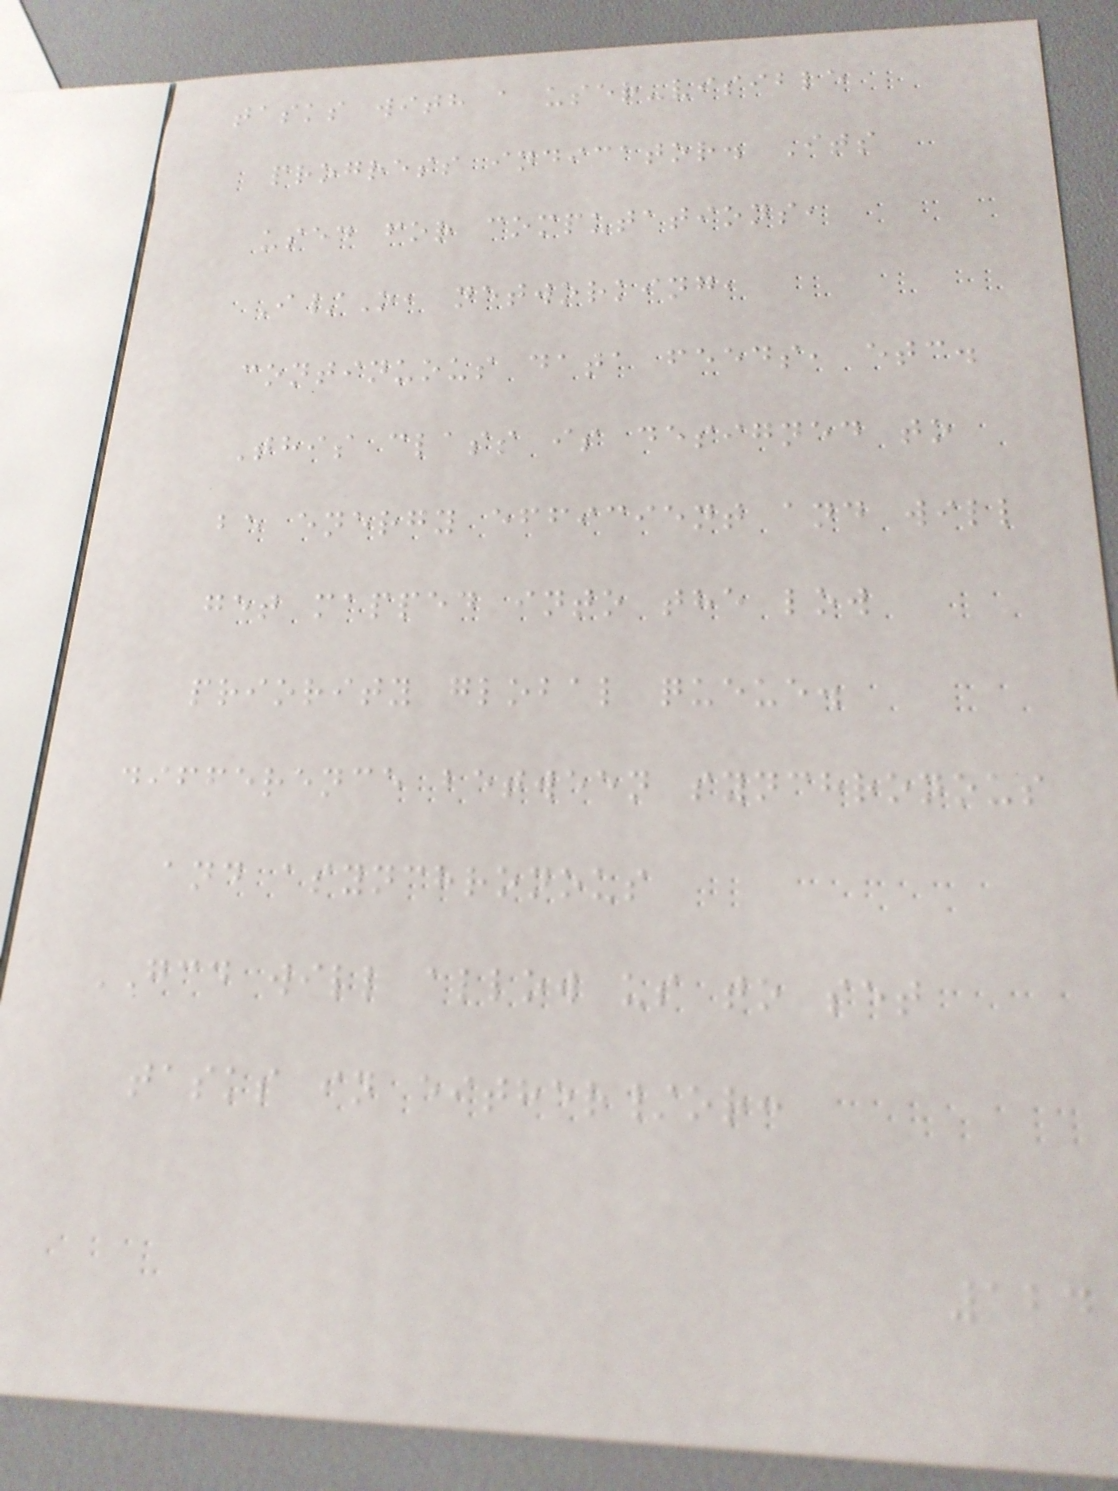tasks with a user-visible
progress indicator. Its
used for computations,
I/O, networking,
continuous data feeds, etc.
This class is designed to
be energy efficient and will
get mapped into the low
priority global queue.
difference between synchronous
and asynchronous
GCD will allow us to set
tasks in either/or:
124
